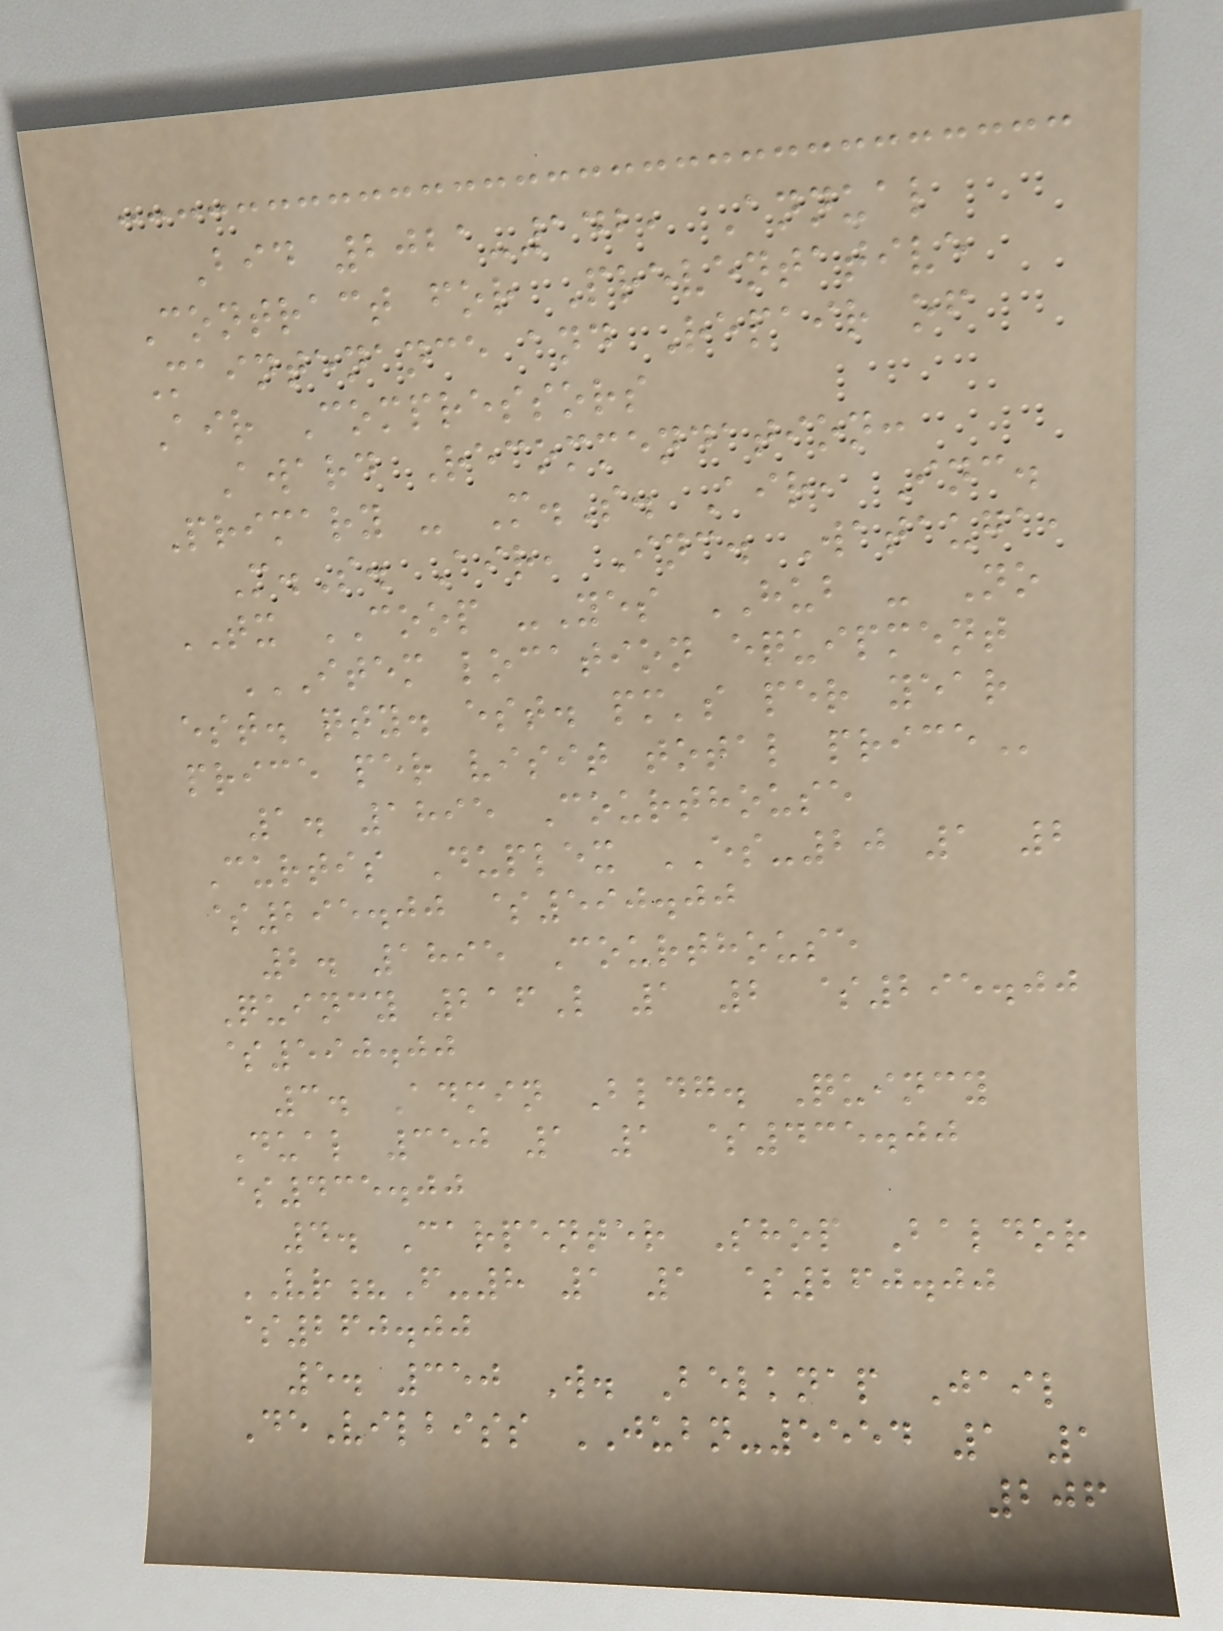Bid 2021-142, Annual
Contract for Preventative
Maintenance and Repair of
Air Compressors
Award Recommendation:
Primary - M.S. Air, Inc.
M.S. Air, Inc. Watauga,
TX COOP -Yes HUB - No
ITEM LOCATION EQUIPMENT
EST. QTY. EST. PM'S PER YEAR
PRICE PER VISIT TOTAL PRICE
1. 1895 Courthouse
Curtis Duplex ES-20 1 2
$295.00 $590.00
2. 1895 Courthouse
Quincy 216L 1 2 $295.00
$590.00
3. Admin Bldg. Quincy
Dual 350 1 1 $435.00
$435.00
4. Carpenter Shop Baldor
VR?F-8 1 1 $260.00
$260.00
5. 350 W. Belknap Jail
DeVilbiss JUBN-5554 1 1
206
